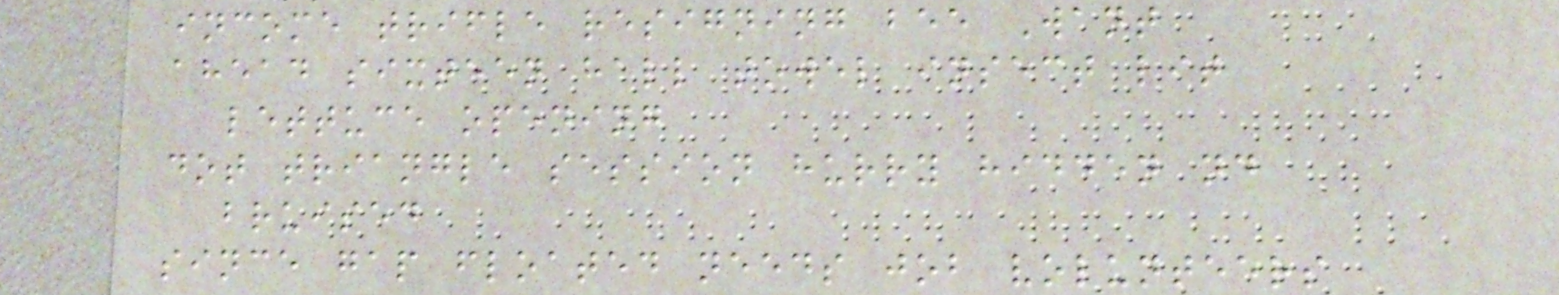income trifle resigning bee Want
ahead sixteen hall towel insect lit
lettuce opening
dot triangle session hurry hidden nd
bruised
since gap floated needs job volunteers
